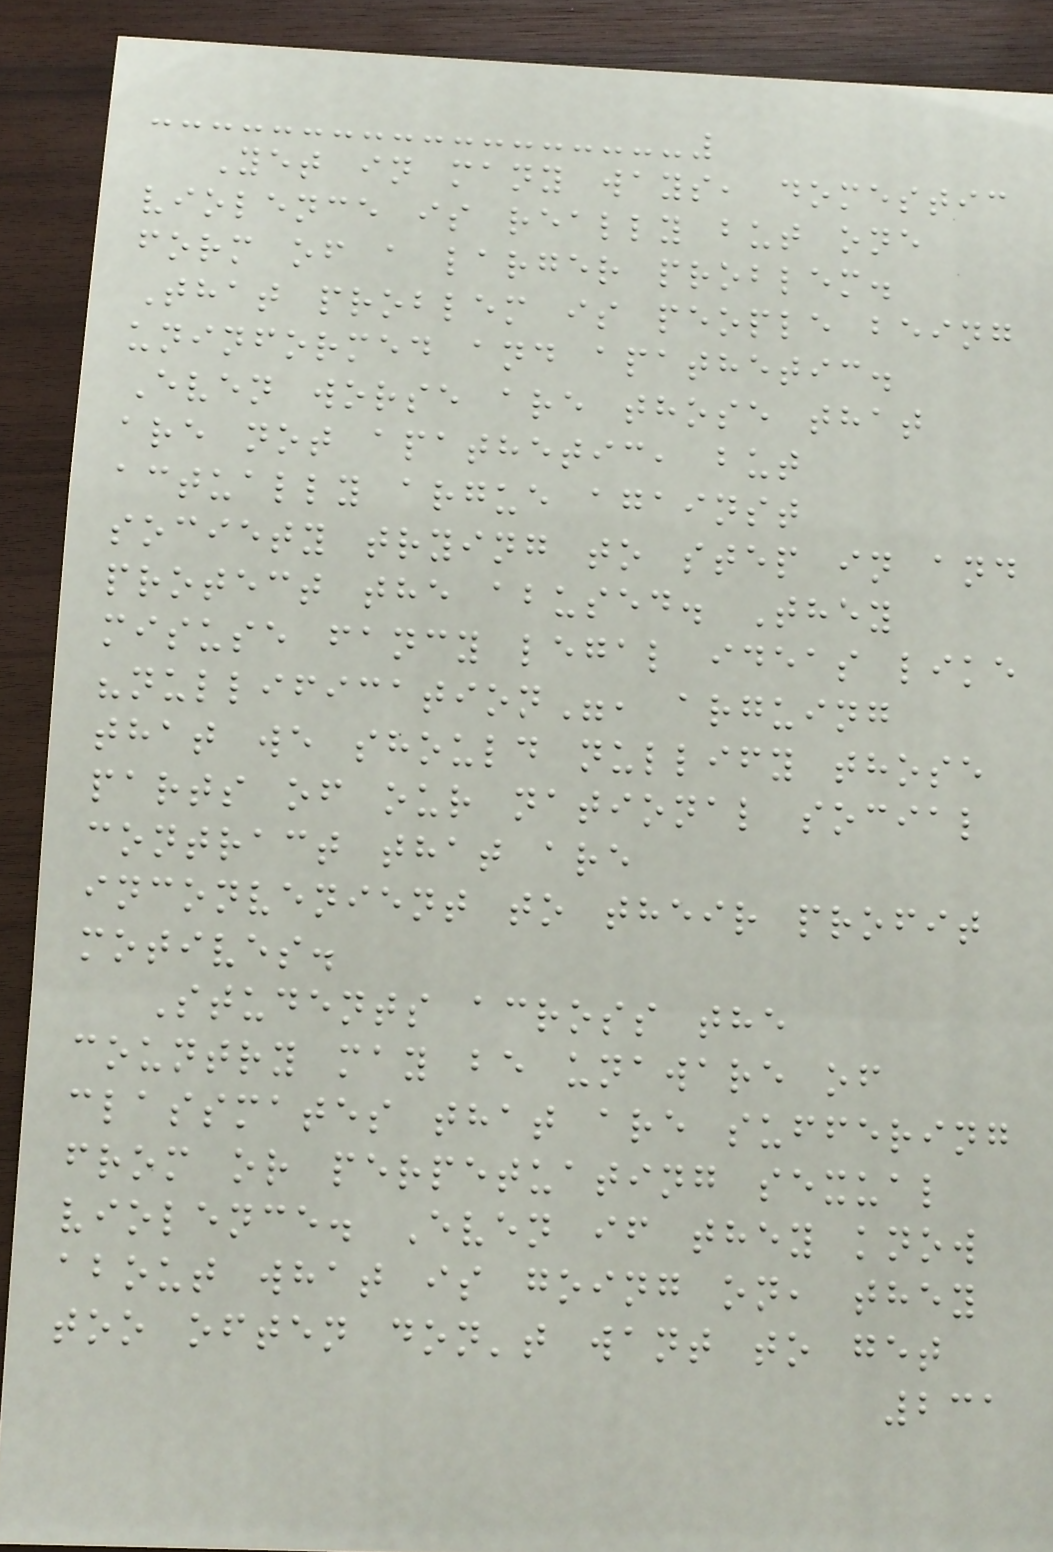Yet in many ways, domestic
violence is really but one
form of a larger problem.
That problem is people being
uninformed and apathetic.
Even worse are those that
are not apathetic, but
actually argue against
society trying to step in and
protect the abused. They
misuse fancy legal ideas like
"nullification", arguing
that we should nullify those
parts of our national social
contract that are
inconvenient to their profit
motives.
Students across the
country may be unaware of
classmates that are suffering
from or perpetuating sexual
violence. Even if they know
about what is going on, they
too often don't want to get
231
